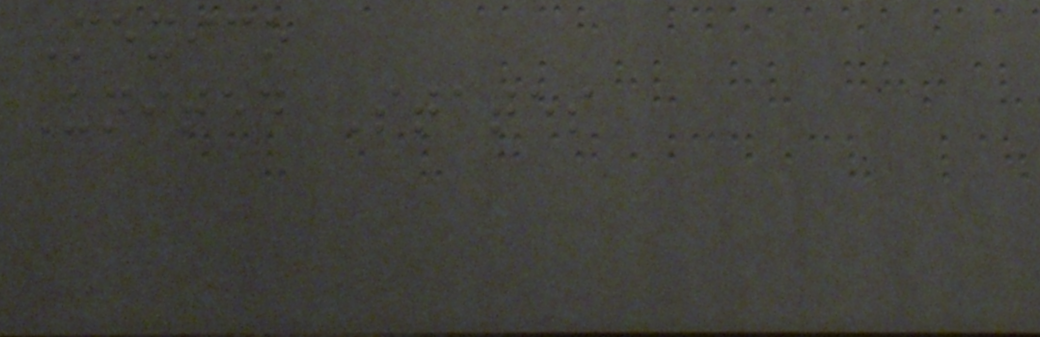Mexico
United States
